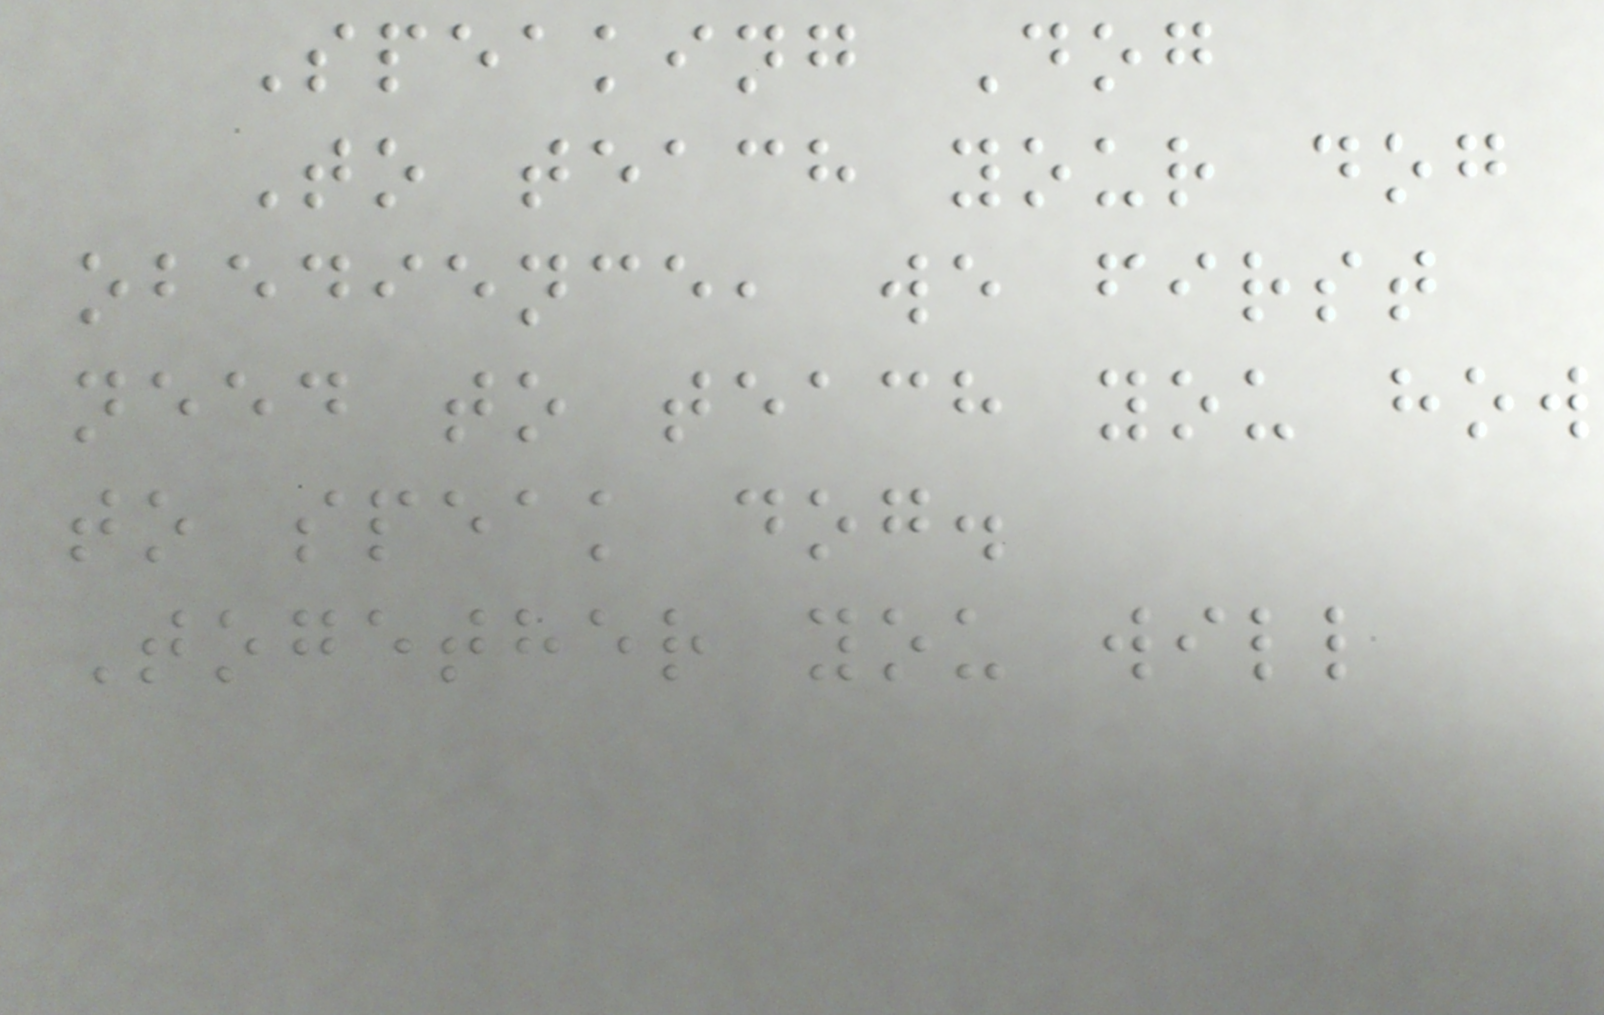Speaking Dog
To teach your dog
obedience, we first
need to teach you how
to speak dog.
Together you will
